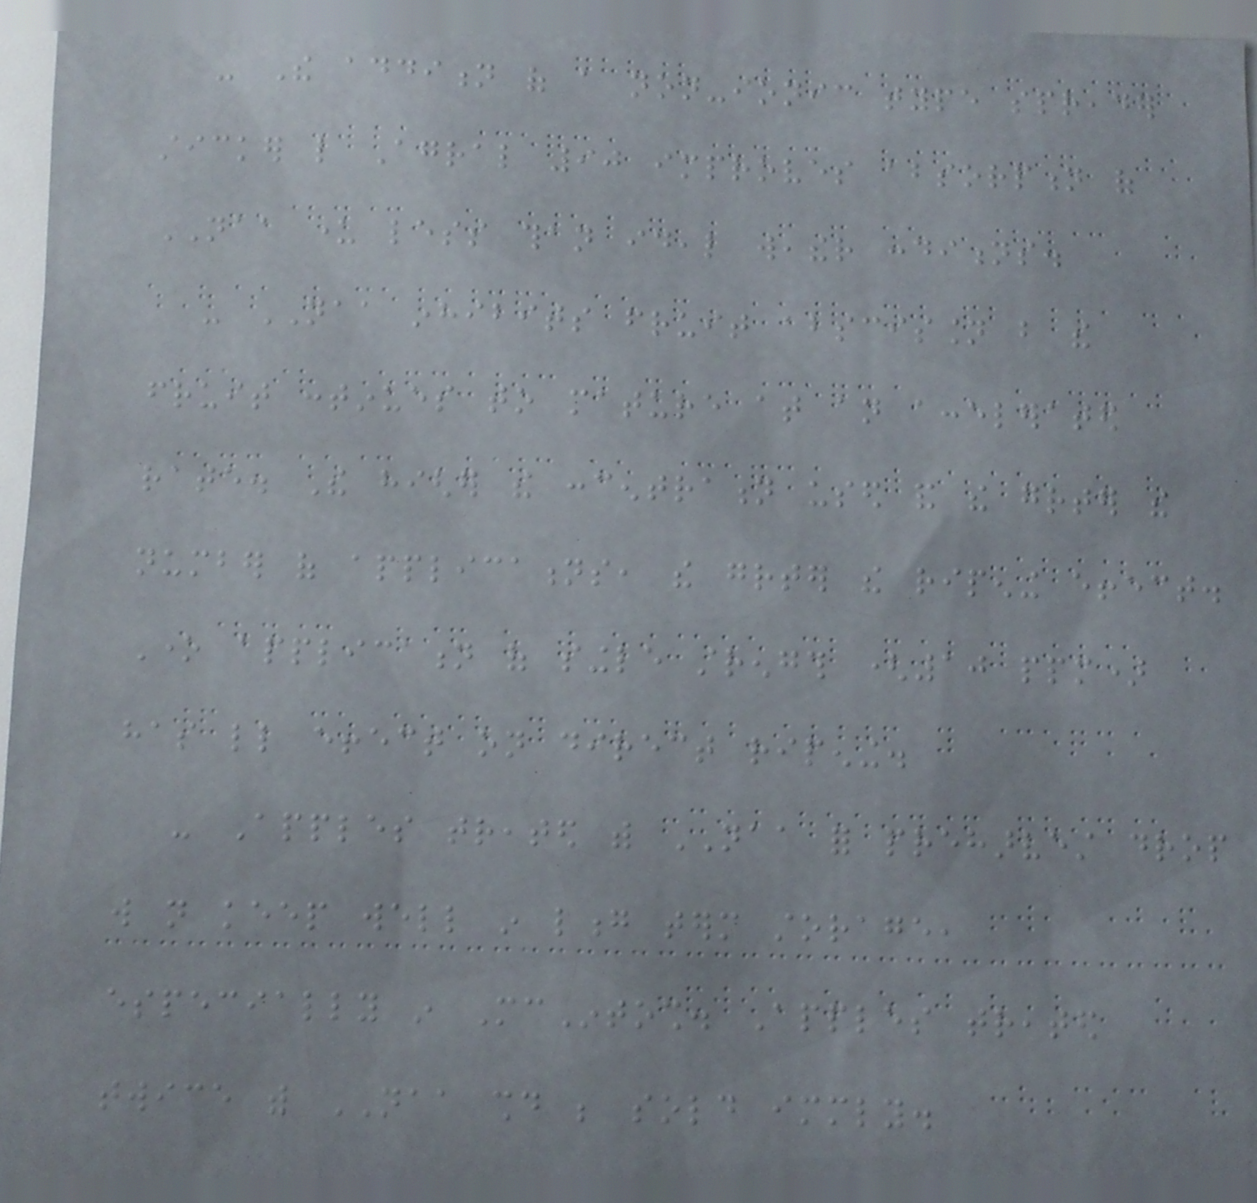- The addition of a non-ionic type spreader
sticker like Agral 90 improves absorption of
NAA under less than ideal weather conditions.
- NAA inhibits fruit abscission but the
fruit continues to mature at an accelerated
rate. The higher the concentration used and the greater the
number of applications, the greater the ripening effect.
One application of single strength (10 ppm)
has little effect on direct ripening.
- Apples treated with NAA for preharvest drop
will not keep well in long term storage,
especially in McIntosh. Apples treated
twice with NAA should be sold immediately.
